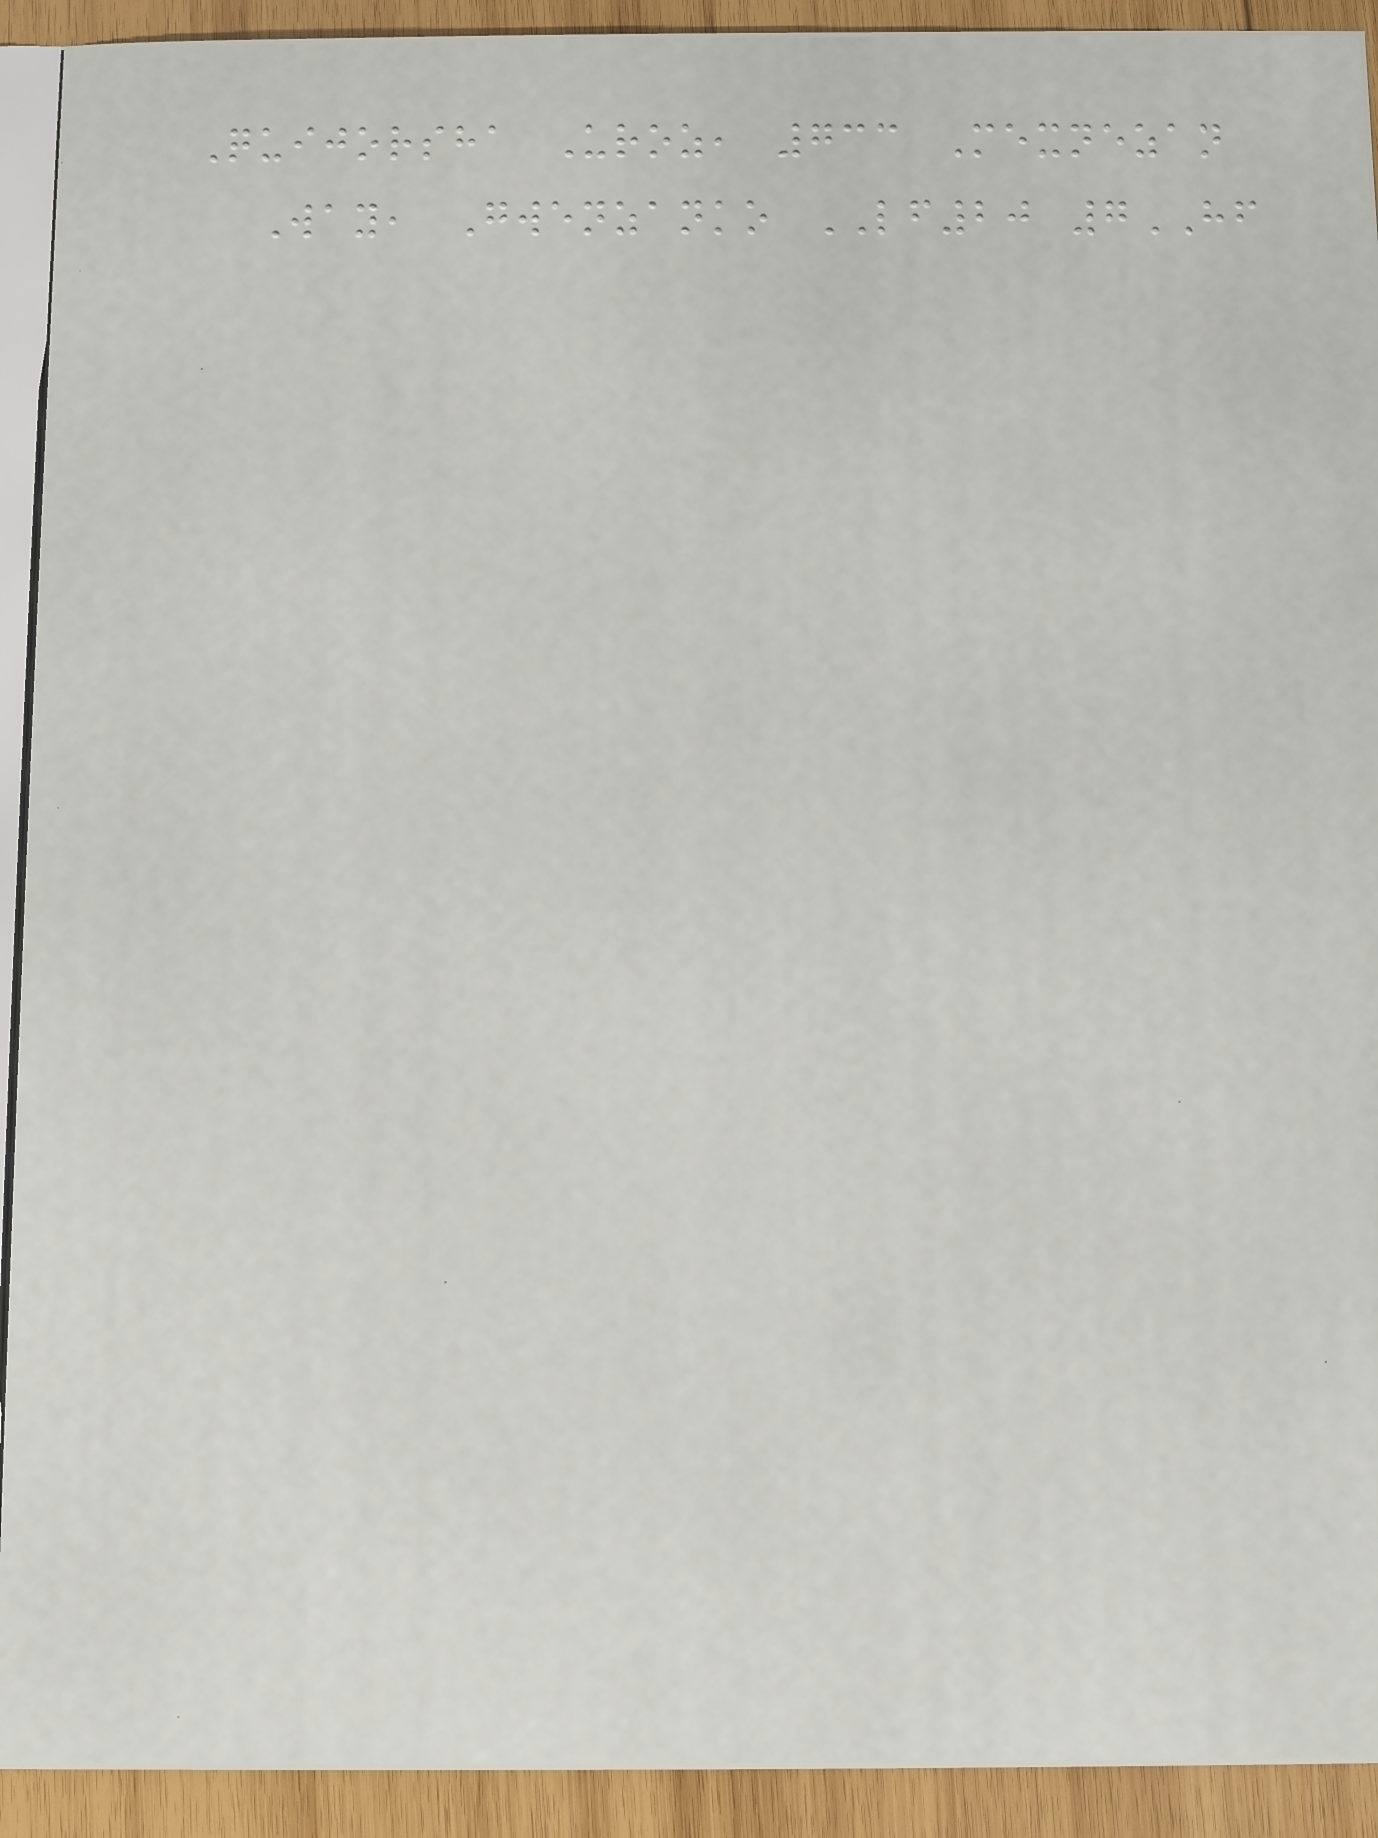Quijorsha Uroz, 733 Mexnezan
Way, Gwenzanko LF20 7HF
